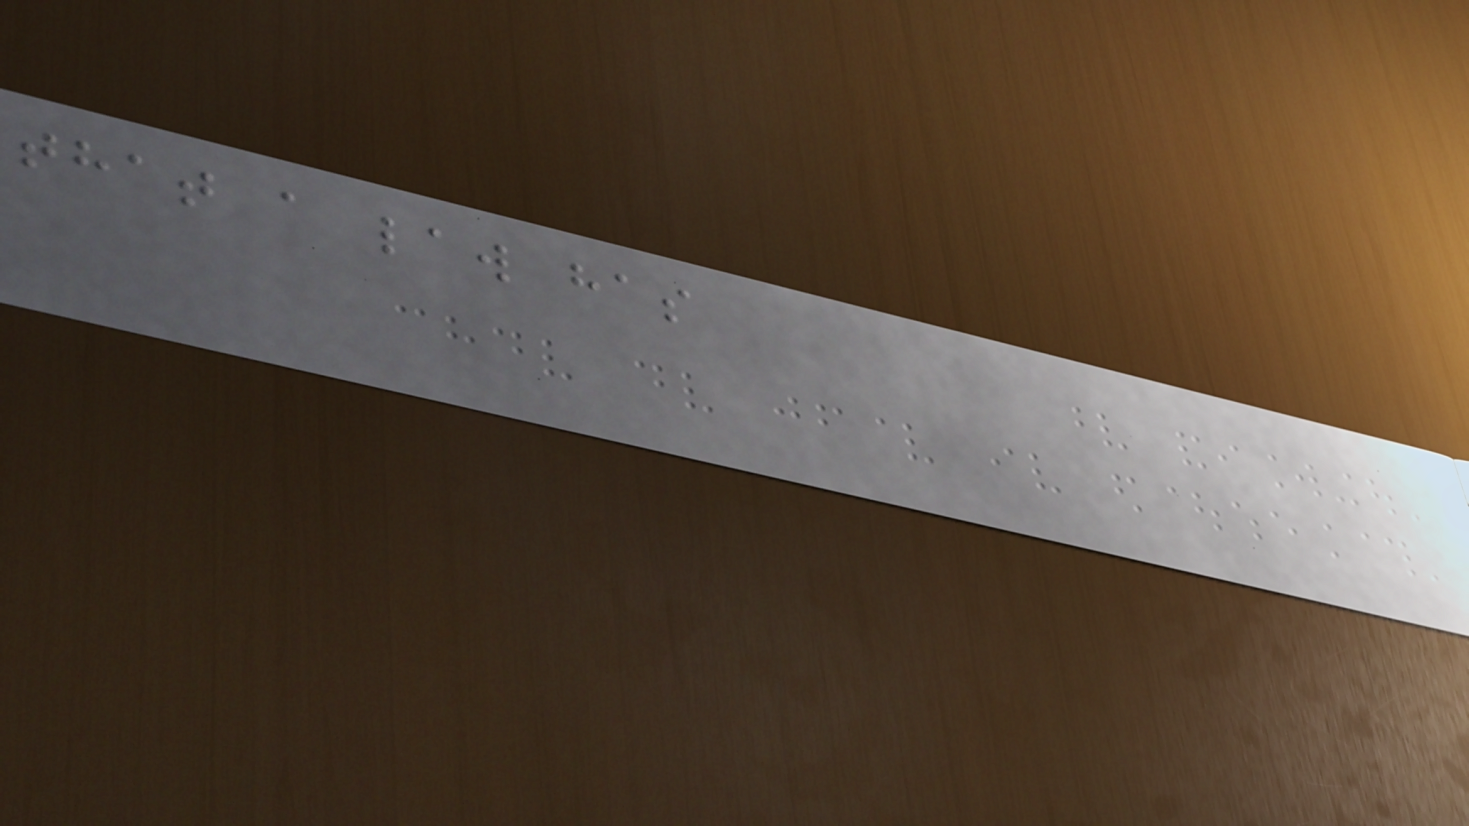that a law has
